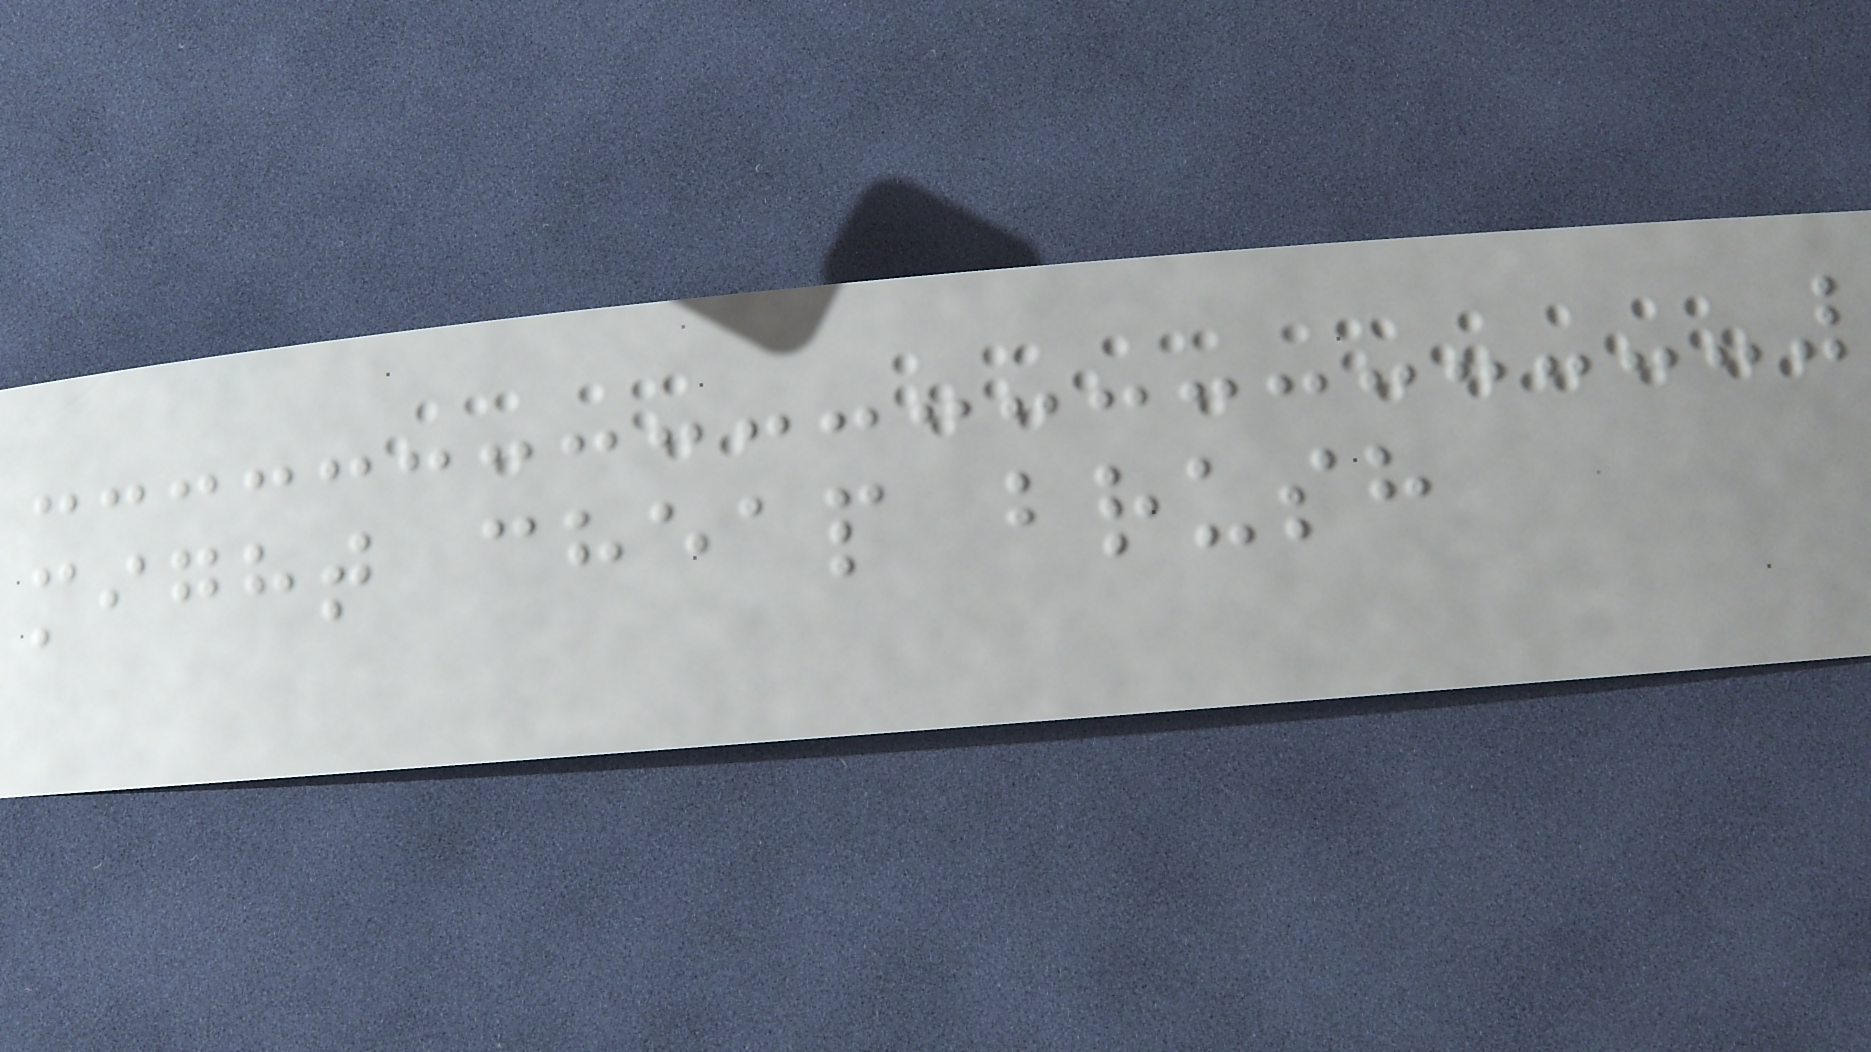might cheap brush
